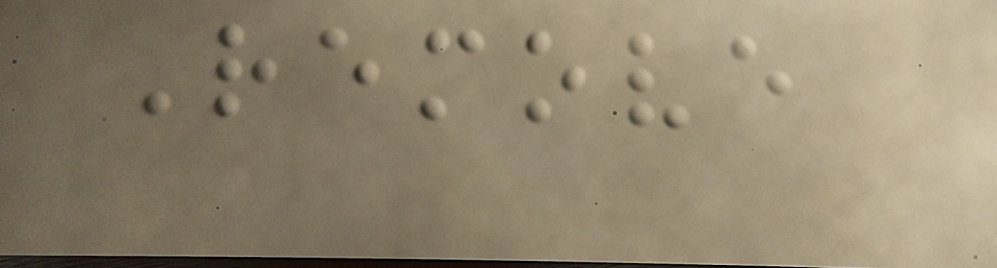Remove
